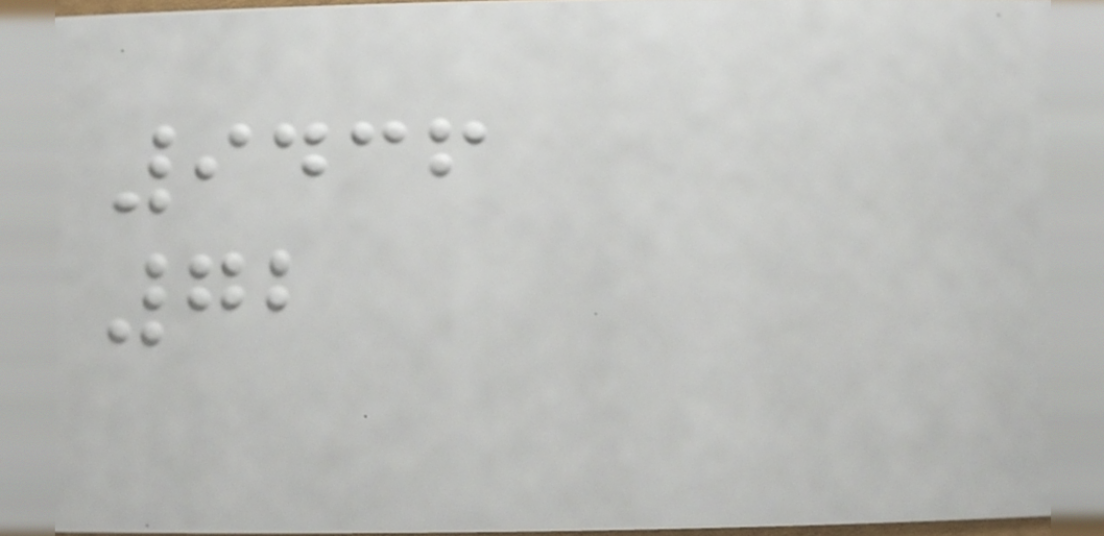9436
72
